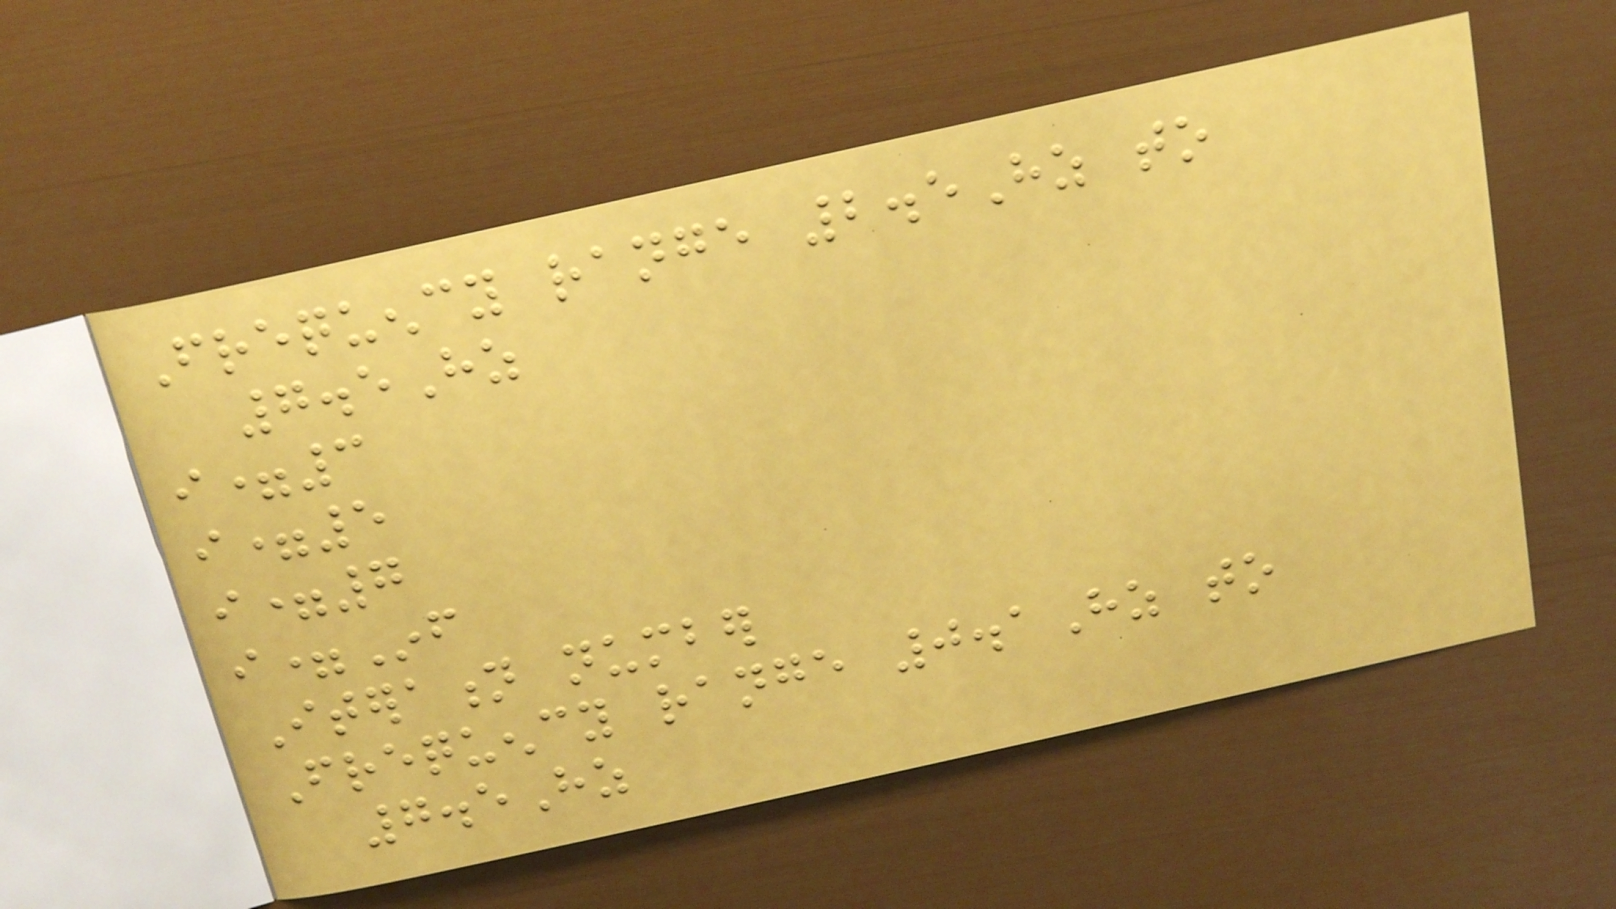Frequency range 2.5Hz to
7.5Hz
i=3
i=5
i=7
i=Inf
Iteration number
Frequency range 0.1Hz to
7.5Hz
